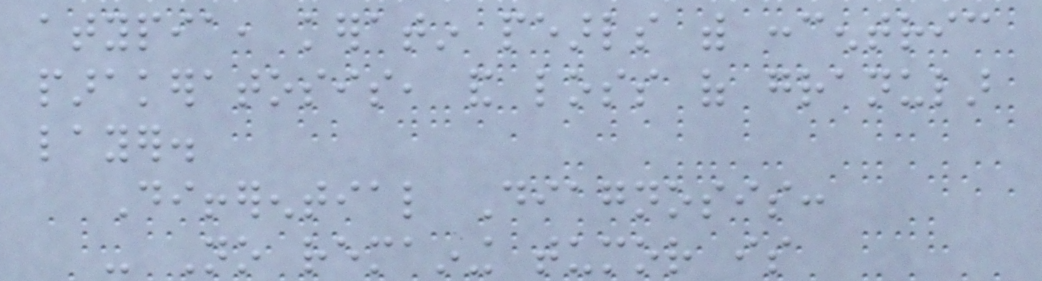atypia, keratin pearls with concentric
parakeratosis, and loss of granular
layer.
Differential Diagnosis:
- No remaining tumor is
